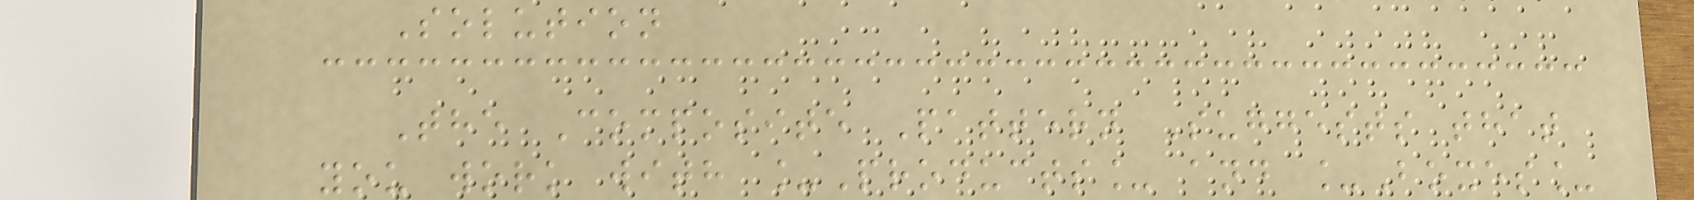Solution
The Composite Pattern Suggests that
you work with _Products_ and _Boxes_
